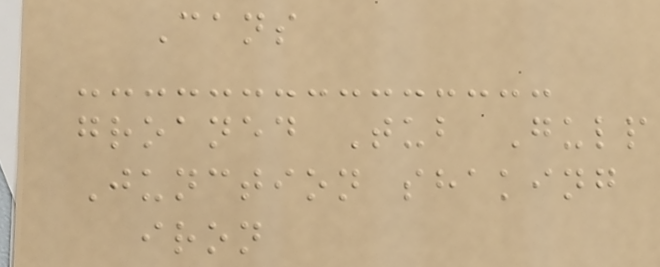Cans
groaned Tub Gulp
Junction shaking
iron
